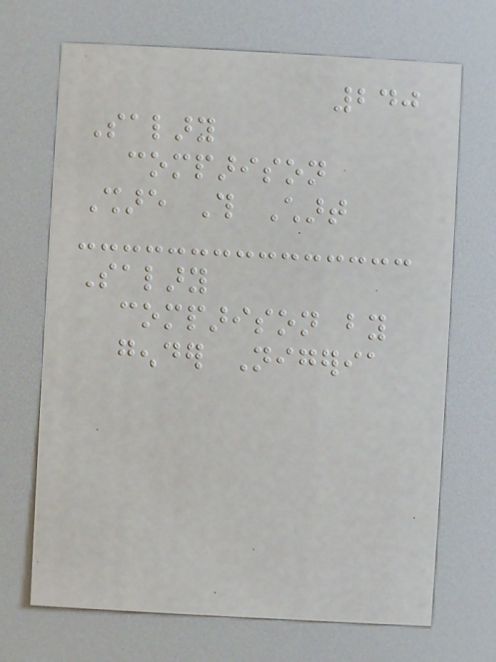240
Salary
comparison
Share This Chart
Salary
comparison by
gender Nigeria
